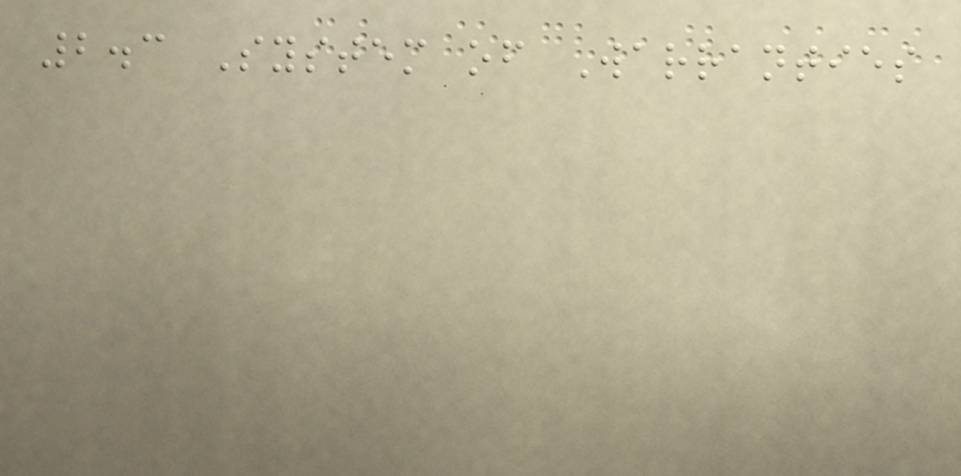2.3 System of Warranties
